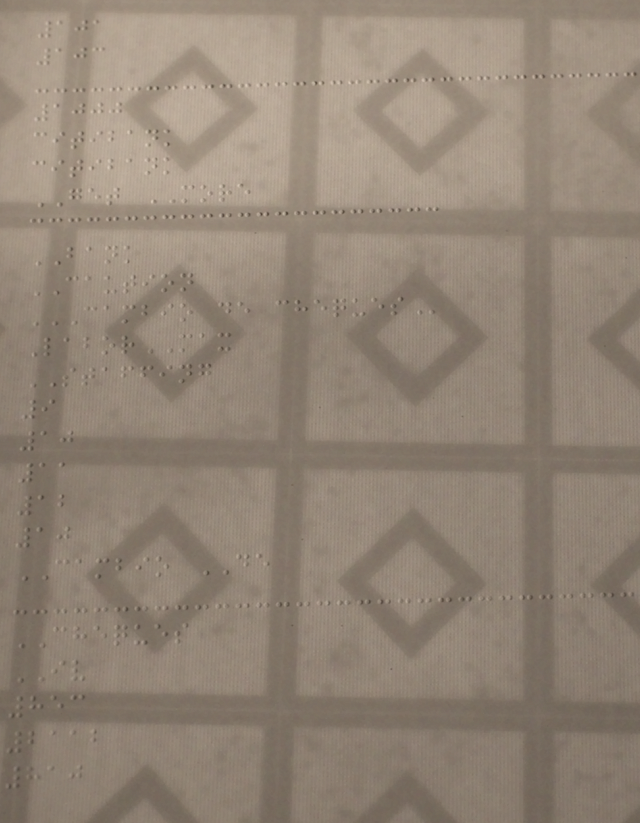101
103
1000
citibank
citibank
GET MORE
BANK
CAUTION
CAMBIO DE CHEQUES
LaborMAX
STAFFING
9
10
11
12
10
CAMBIO DE
CHEQUES
IV
853
2112
810
